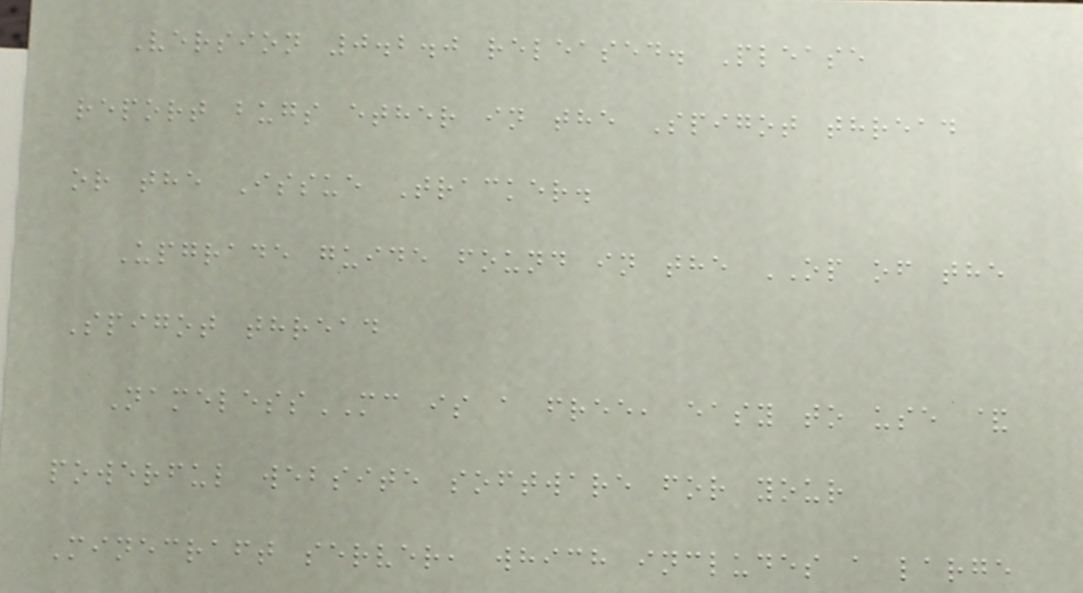Version 0.2.0 released. Please
report bugs ether in the Spigot thread
or the Issue Tracker.
Upgrade guide found in the OP of the
Spigot thread
NamelessMC is a free, easy to use &
powerful website software for your
Minecraft server, which includes a large
